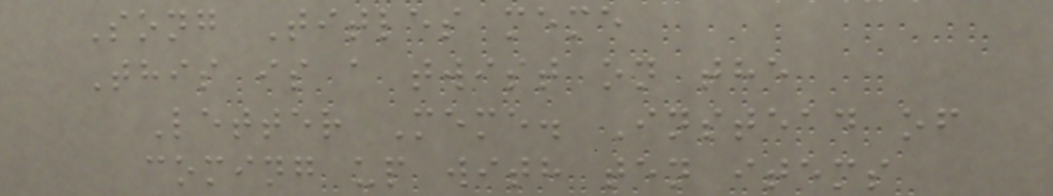Song Titles meme
This is a twist on the
Letter Meme. Instead of
coming up with ten items
